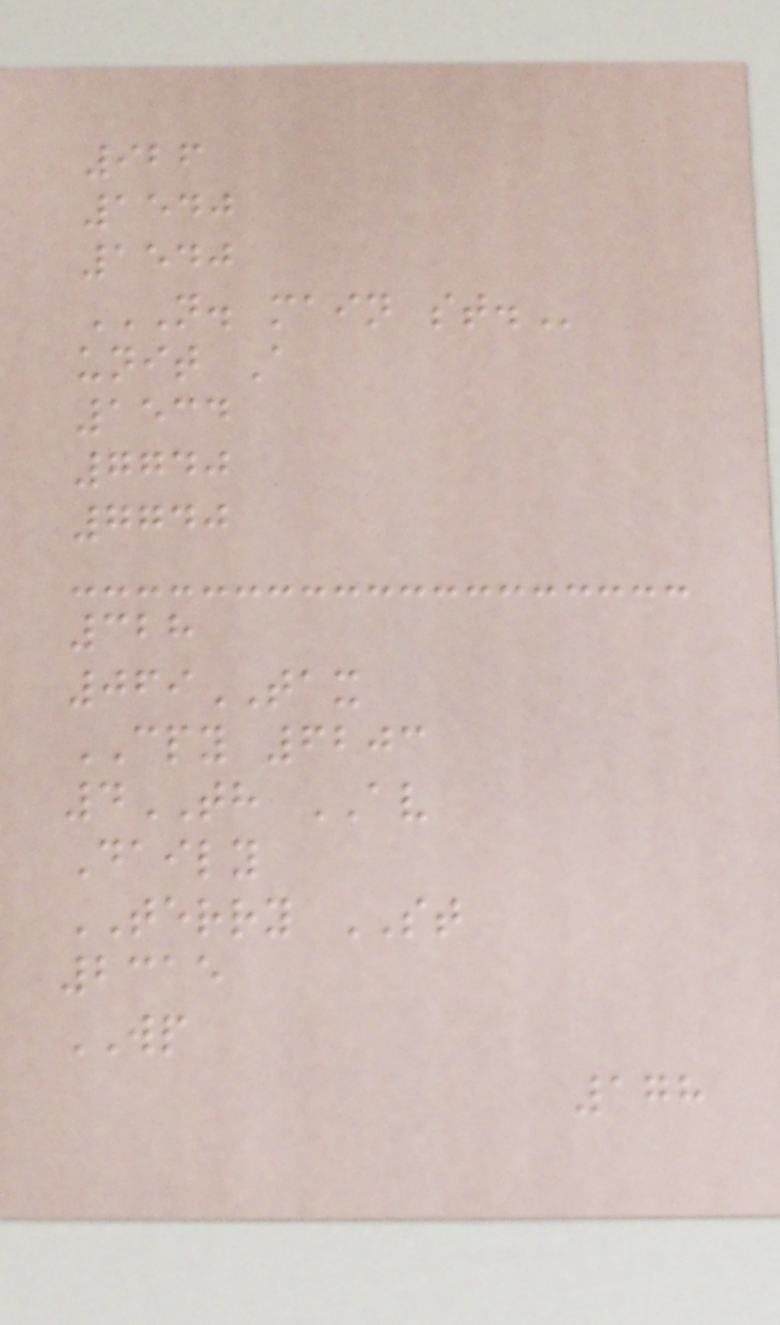926
1540
1540
N. MAIN ST.
unit A
1534
7740
7740
328
069TAX
CPY 6203
4TH AV
Daily
TERRY ST
2315
WP
178
